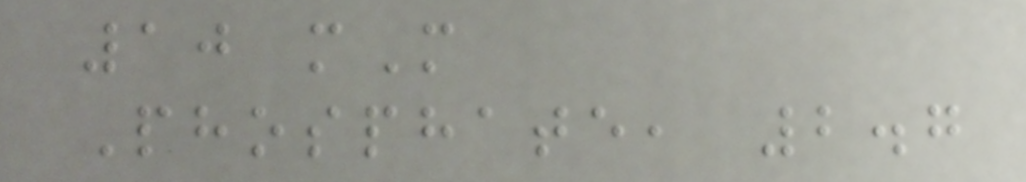10 mM
Phosphate, 2.7
